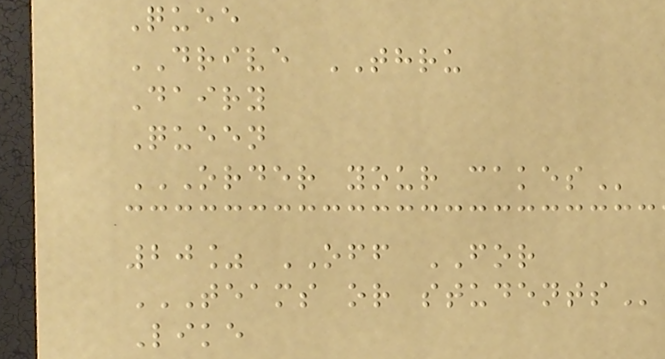Quee
DRIVE THRU
Dairy
Queen
ORDER YOUR CAKES
20% OFF FOR
TEAMS OR STUDENTS
Like
